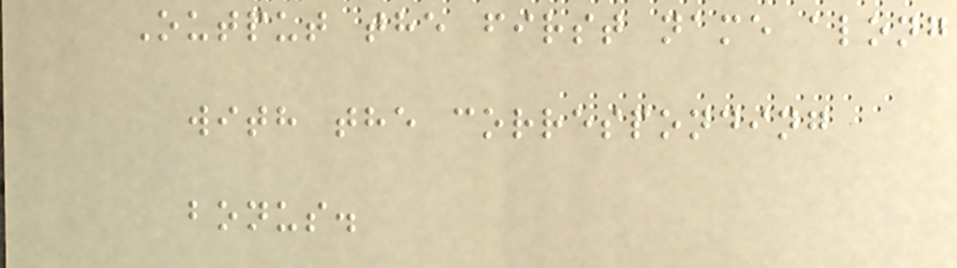Output the first name along
with the corresponding
bonus.
